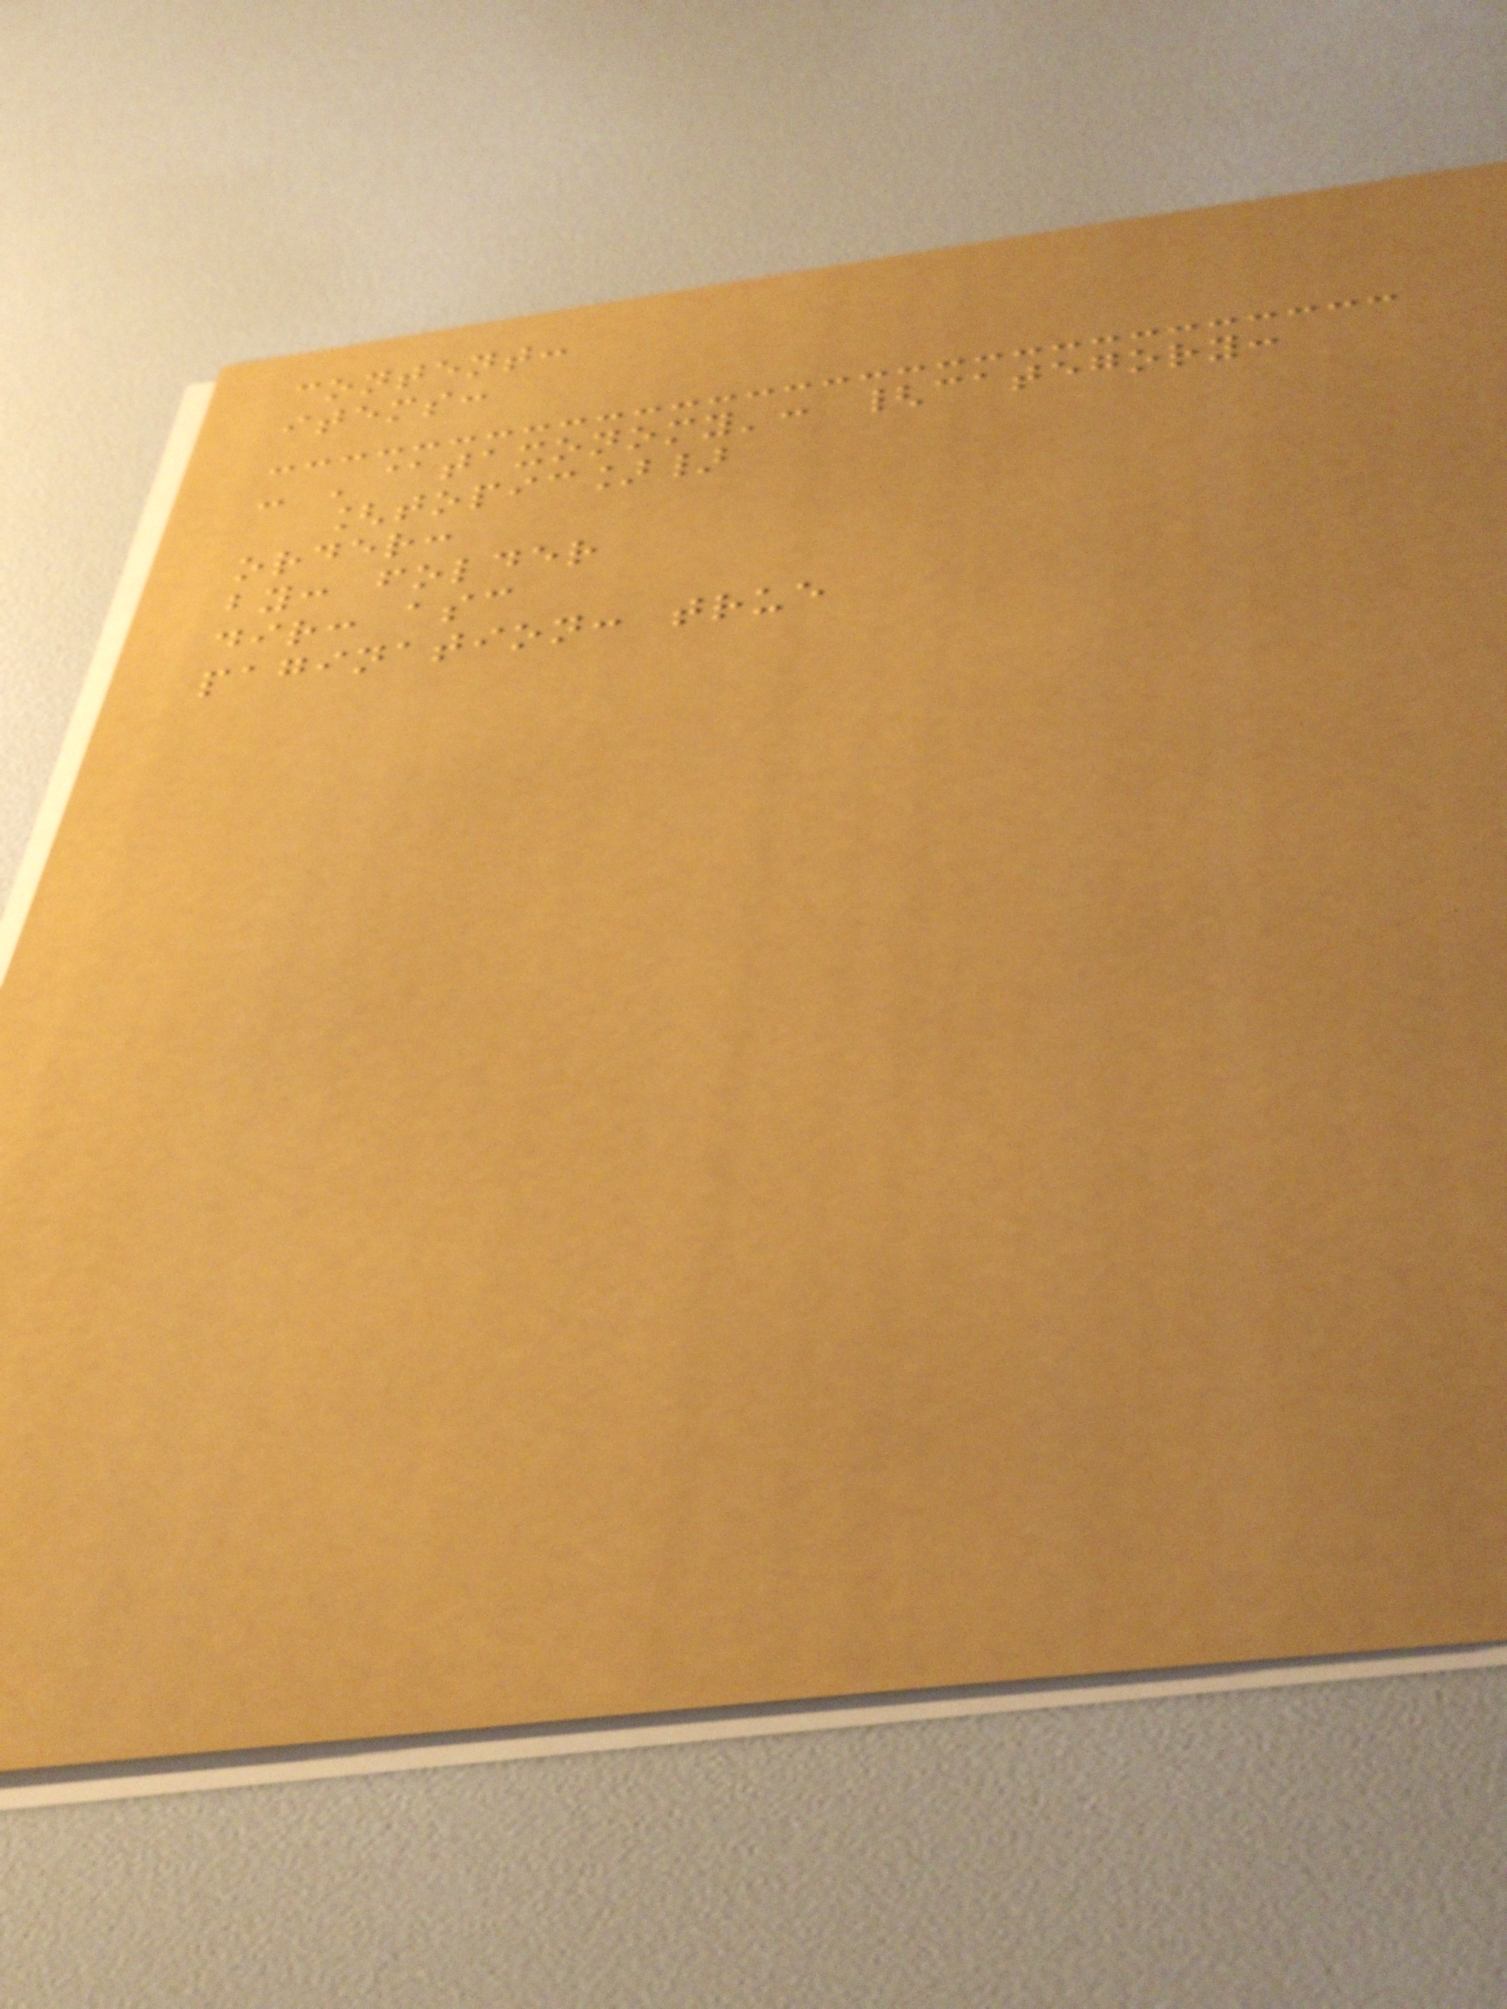content:
items:
- '@taxonomy': {category:
[topic]}
order:
by: folder
dir: asc
pagination: true
